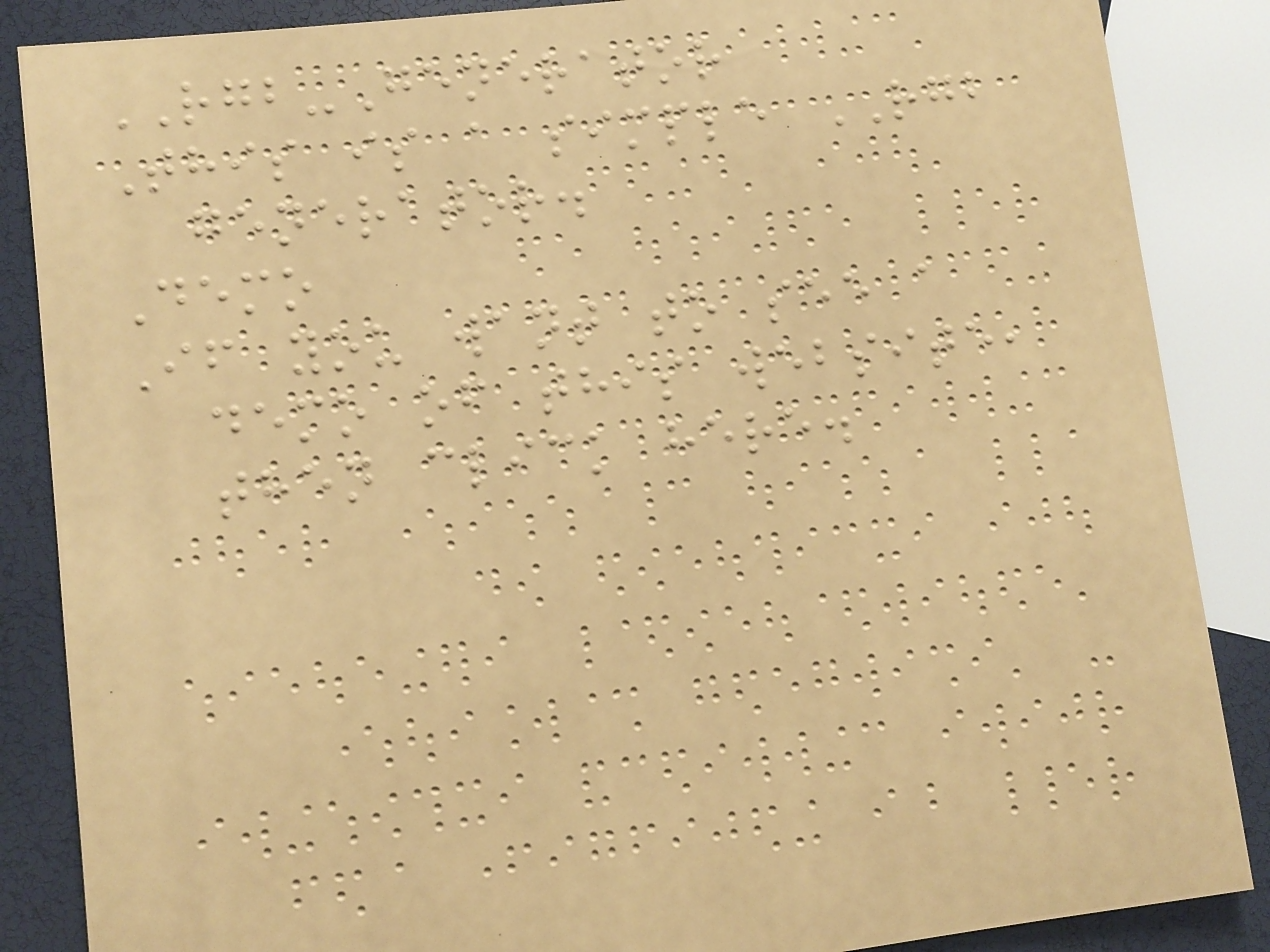RGB-Generator
This is a simple RGB
generator.
Demo
If you want to see a
demo of this website,
then click here.
